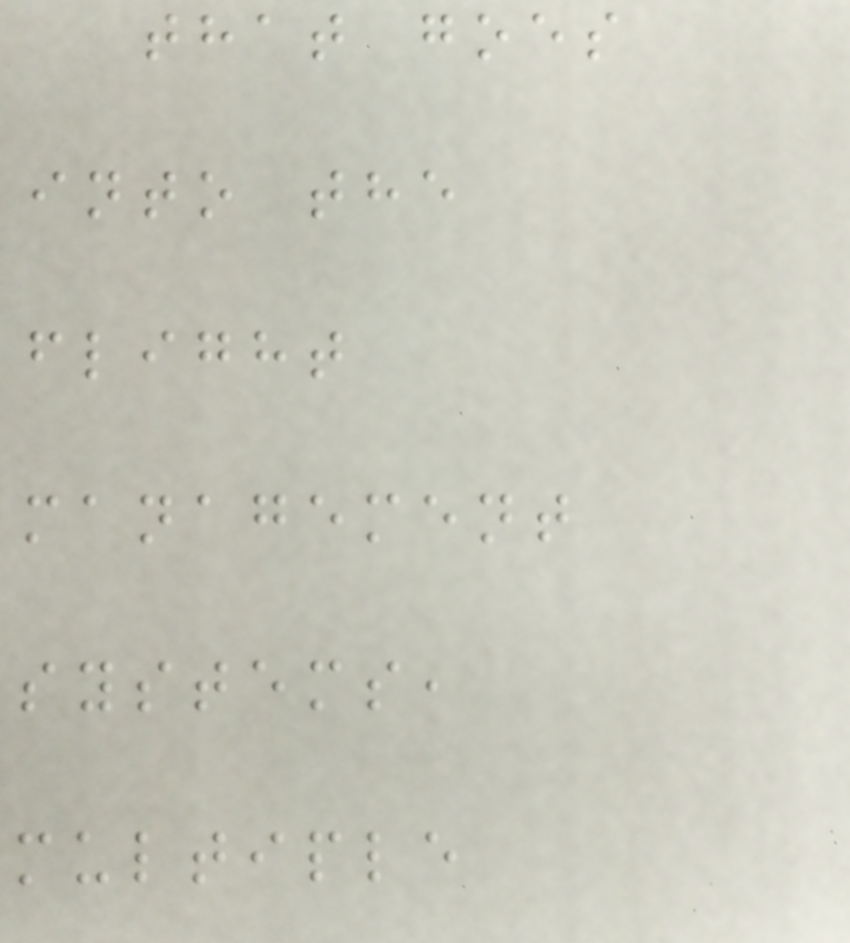that goes
into the
flight
management
systems,
multiple
